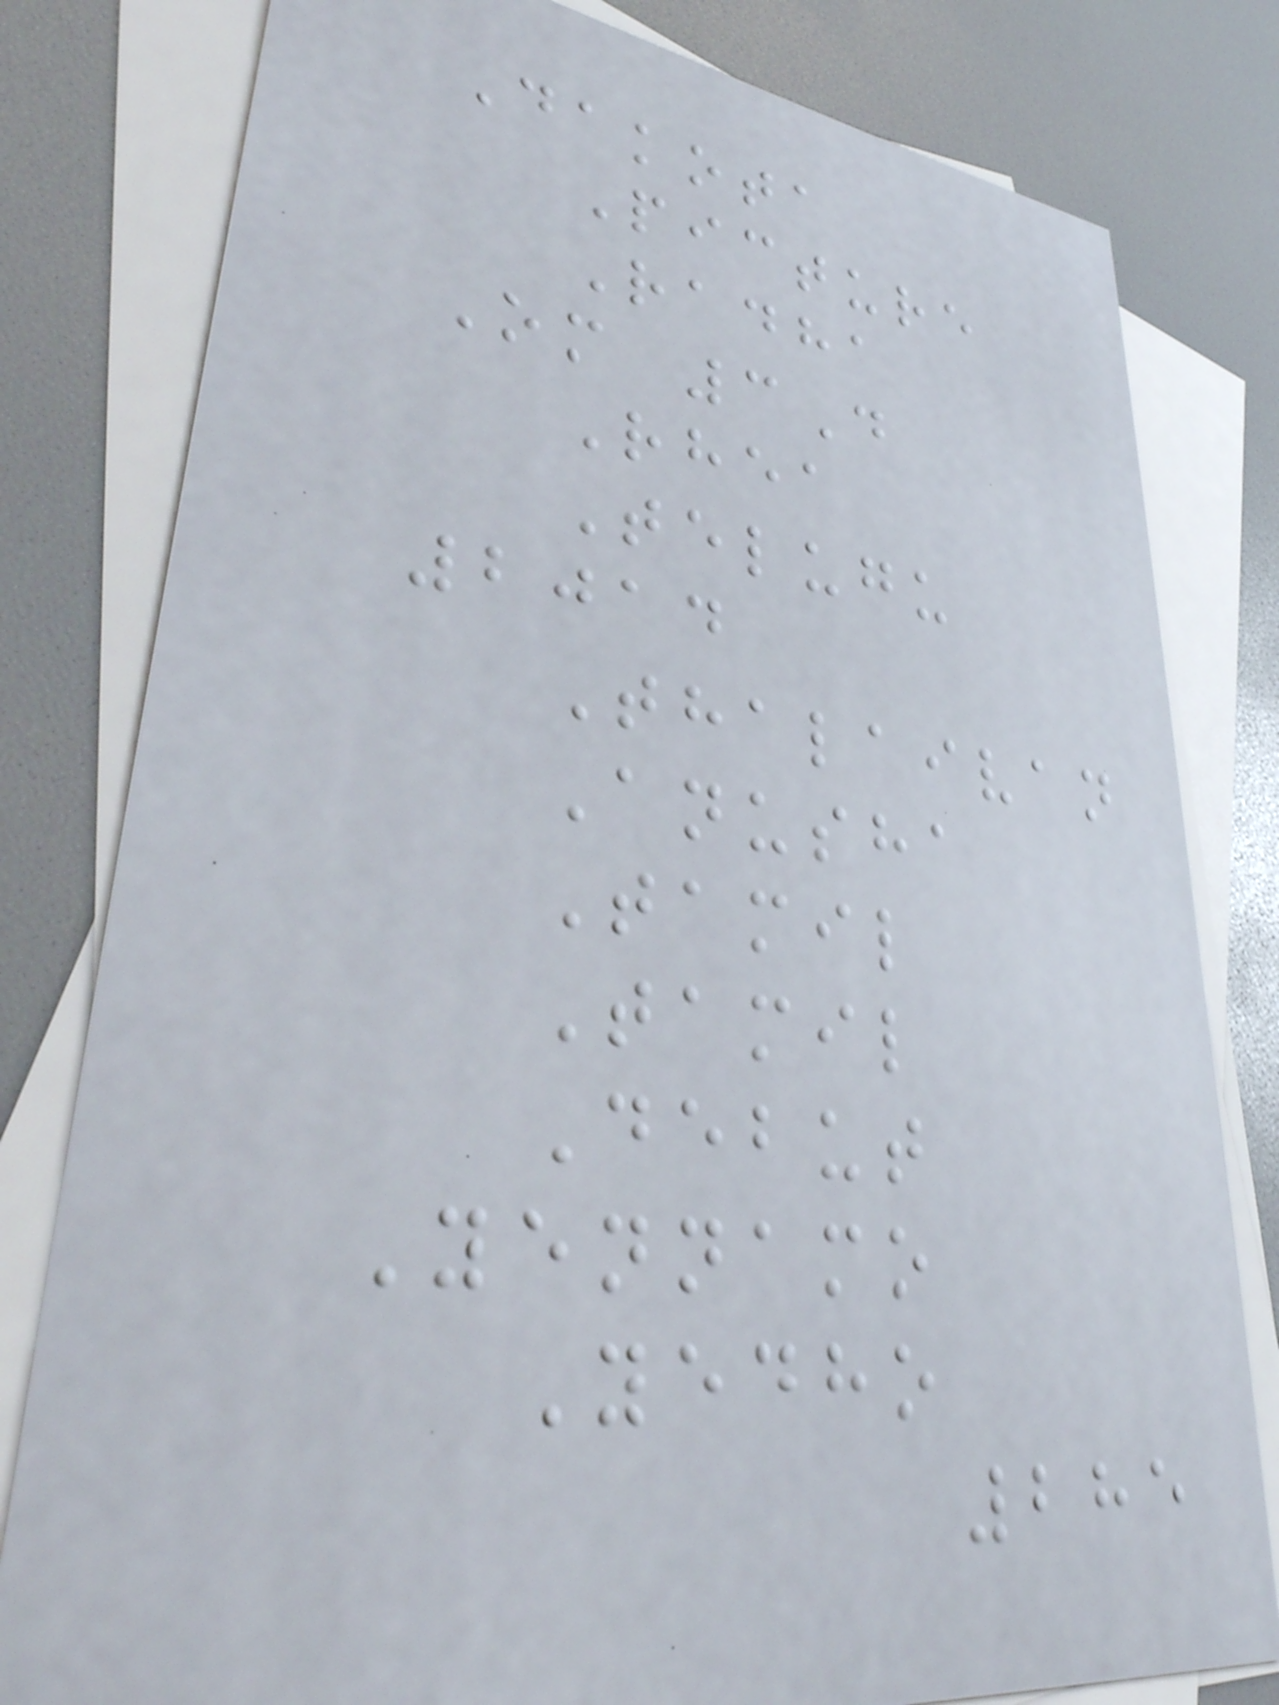Dakota
Picture
Radha
Om 3D
Rhea
Telugu
2014
Thalaivan
Anusha
Tamil
Tamil
Debut
Yennamo
Yedho
285
